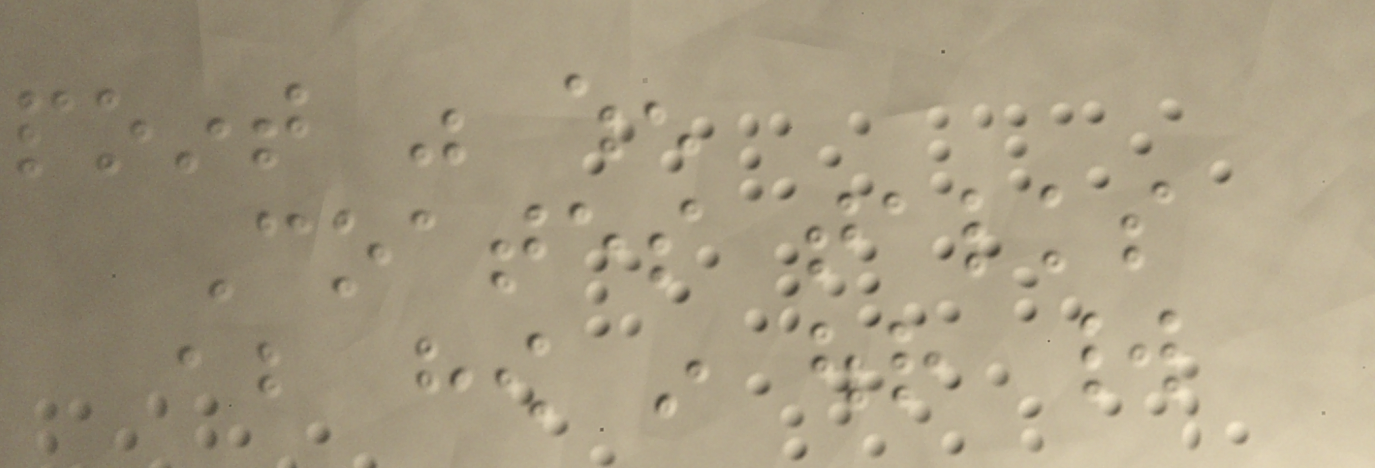point was when
Coates talks
about how in our world
